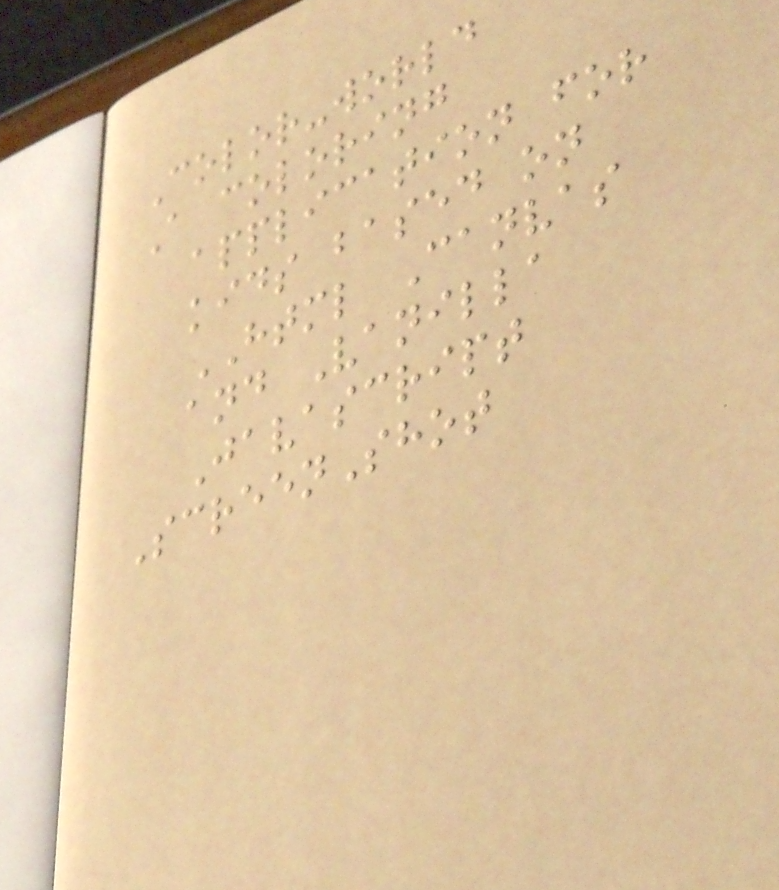Color-world
A coloring
application for
kids based on
HTML Canvas
and Vanilla
Javascript
ScreenShot
